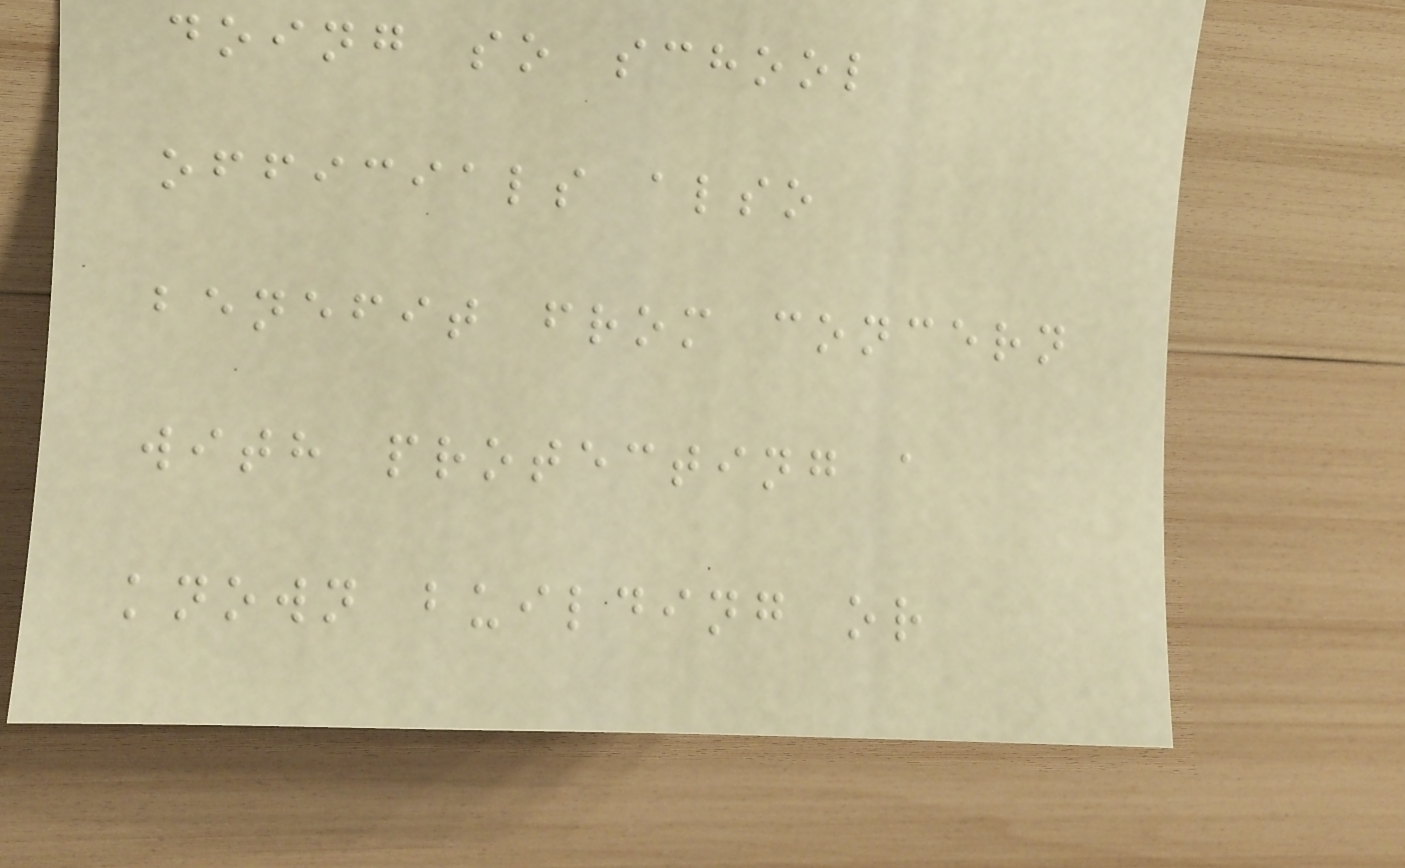doing so school
officials also
benefit from concern
with protecting a
known building or
